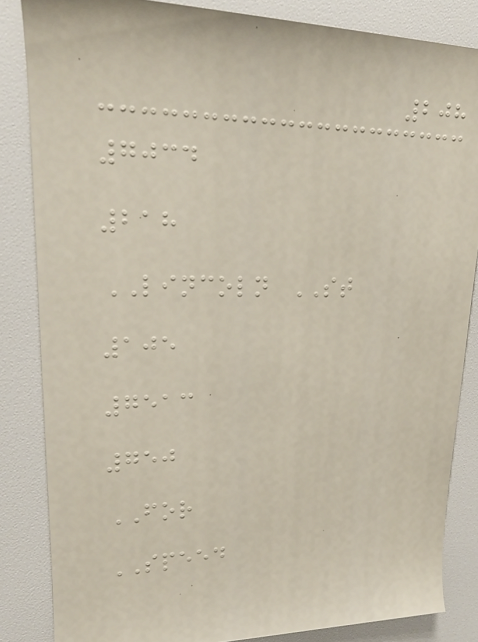208
7034
218
LINCOLN ST
105
7513
750
FOR
SPEED
